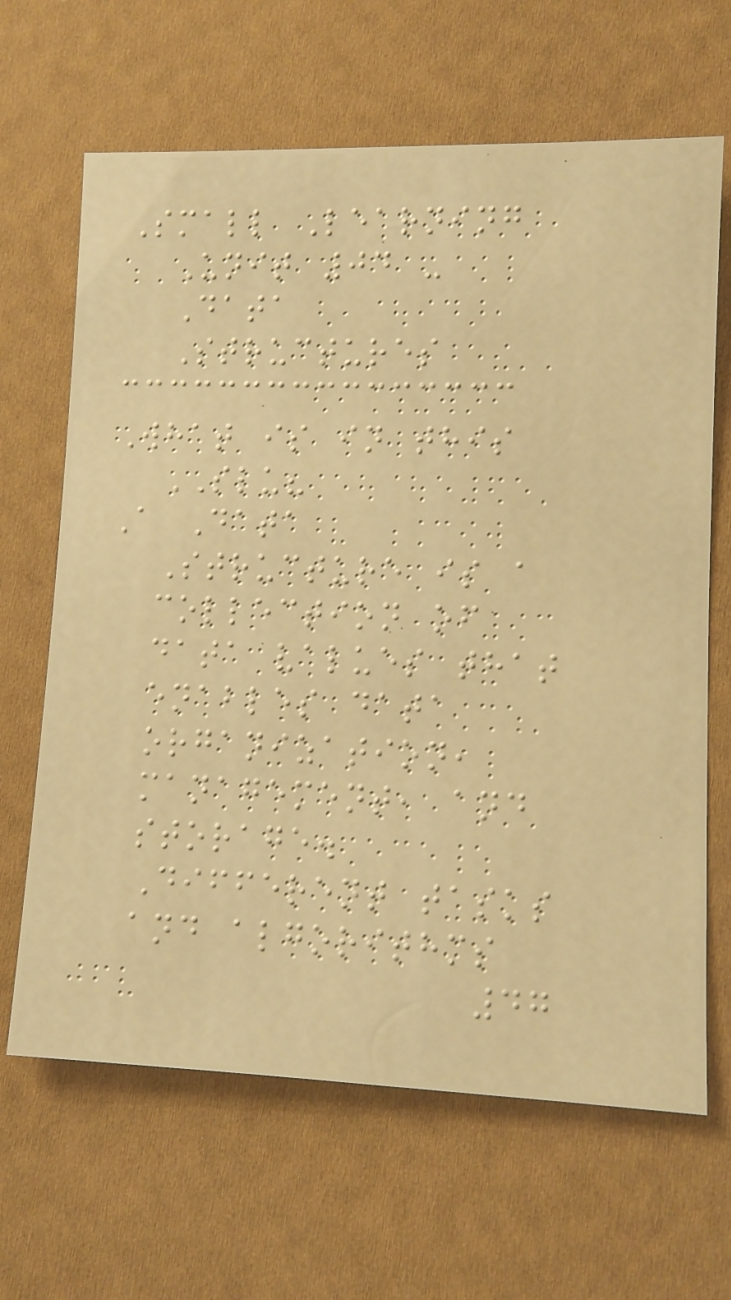Small Learning
Unit 04 -
Data
Structures
What is in this
SLU?
A Data
Structure is a
collection of
data values that
enables data
organization,
management, and
storage.
Different tasks
and algorithms
47
